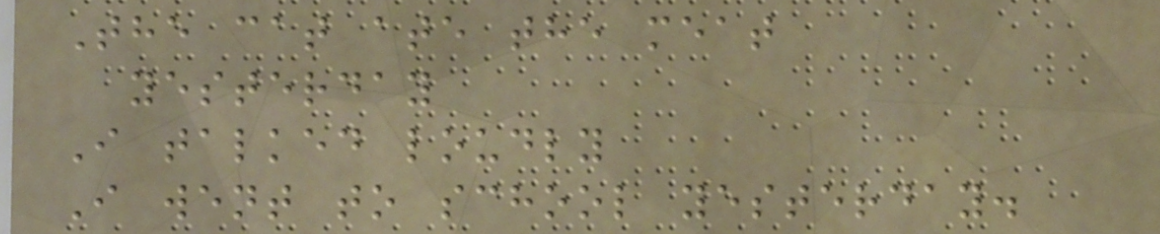The cat ate the meat
yesterday
I talked loudly
I went to school yesterday.
